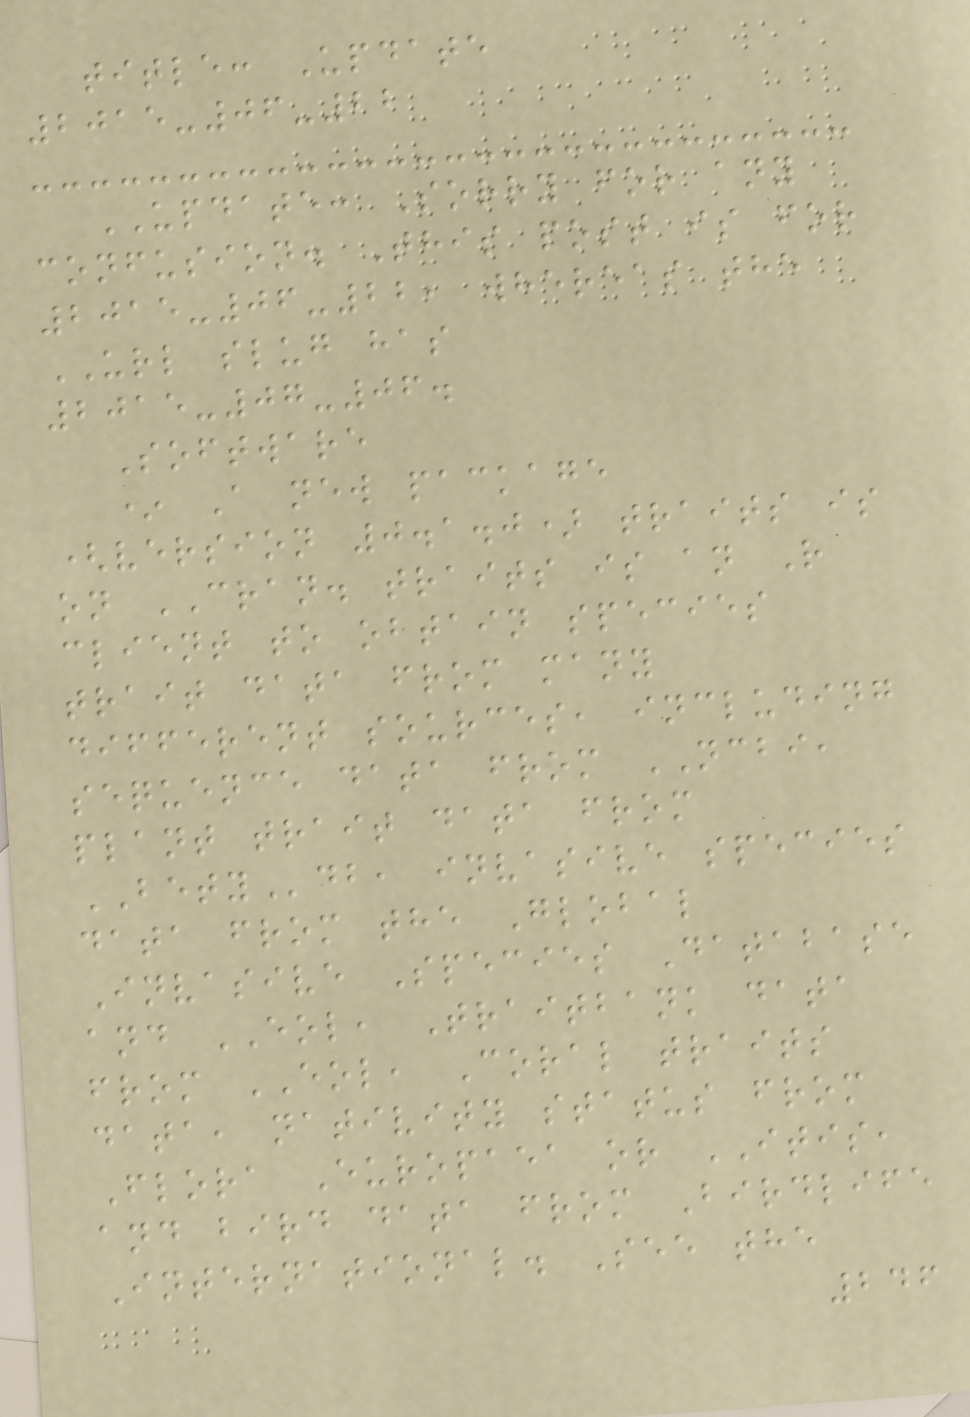title: Update
2015-06-22
UPDATE: Sorry for any
confusion. This post is for
2015-06-22, whereas the
URL slug has
2015-07-06.
Software
* A new package
(version 0.1.0) traits is
on CRAN. traits is an R
client to obtain species
trait data from many
different sources, including
sequence data from NCBI,
plant trait data from
BETYdb, invasive species
data from the Global
Invasive Species Database
and EOL, Traitbank data
from EOL, Coral traits
data, nativity status from
Flora Europaea or ITIS,
and bird data from Birdlife
International. See the
246
